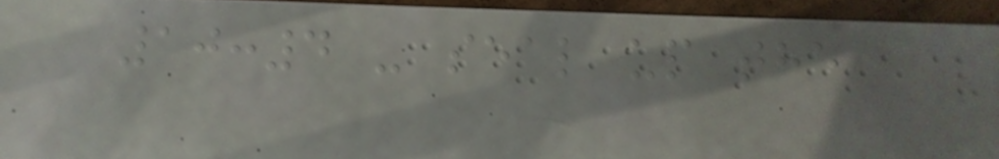10:4 - seal up the
